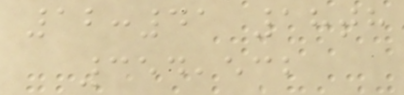12:41 18th
354,532
